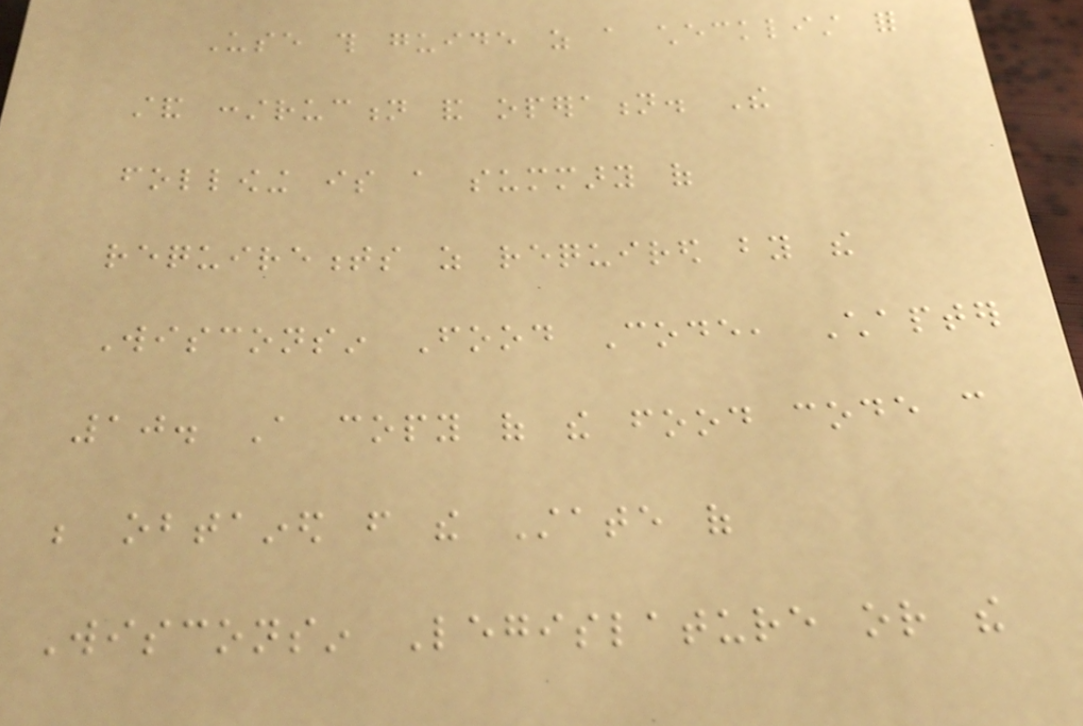Use this guide as a checklist for
stand construction and operation. The
following is a summary of
requirements as required by the
Wisconsin Food Code, Chapter
10. A copy of the food code can
be obtained from the State of
Wisconsin Legislature or the
